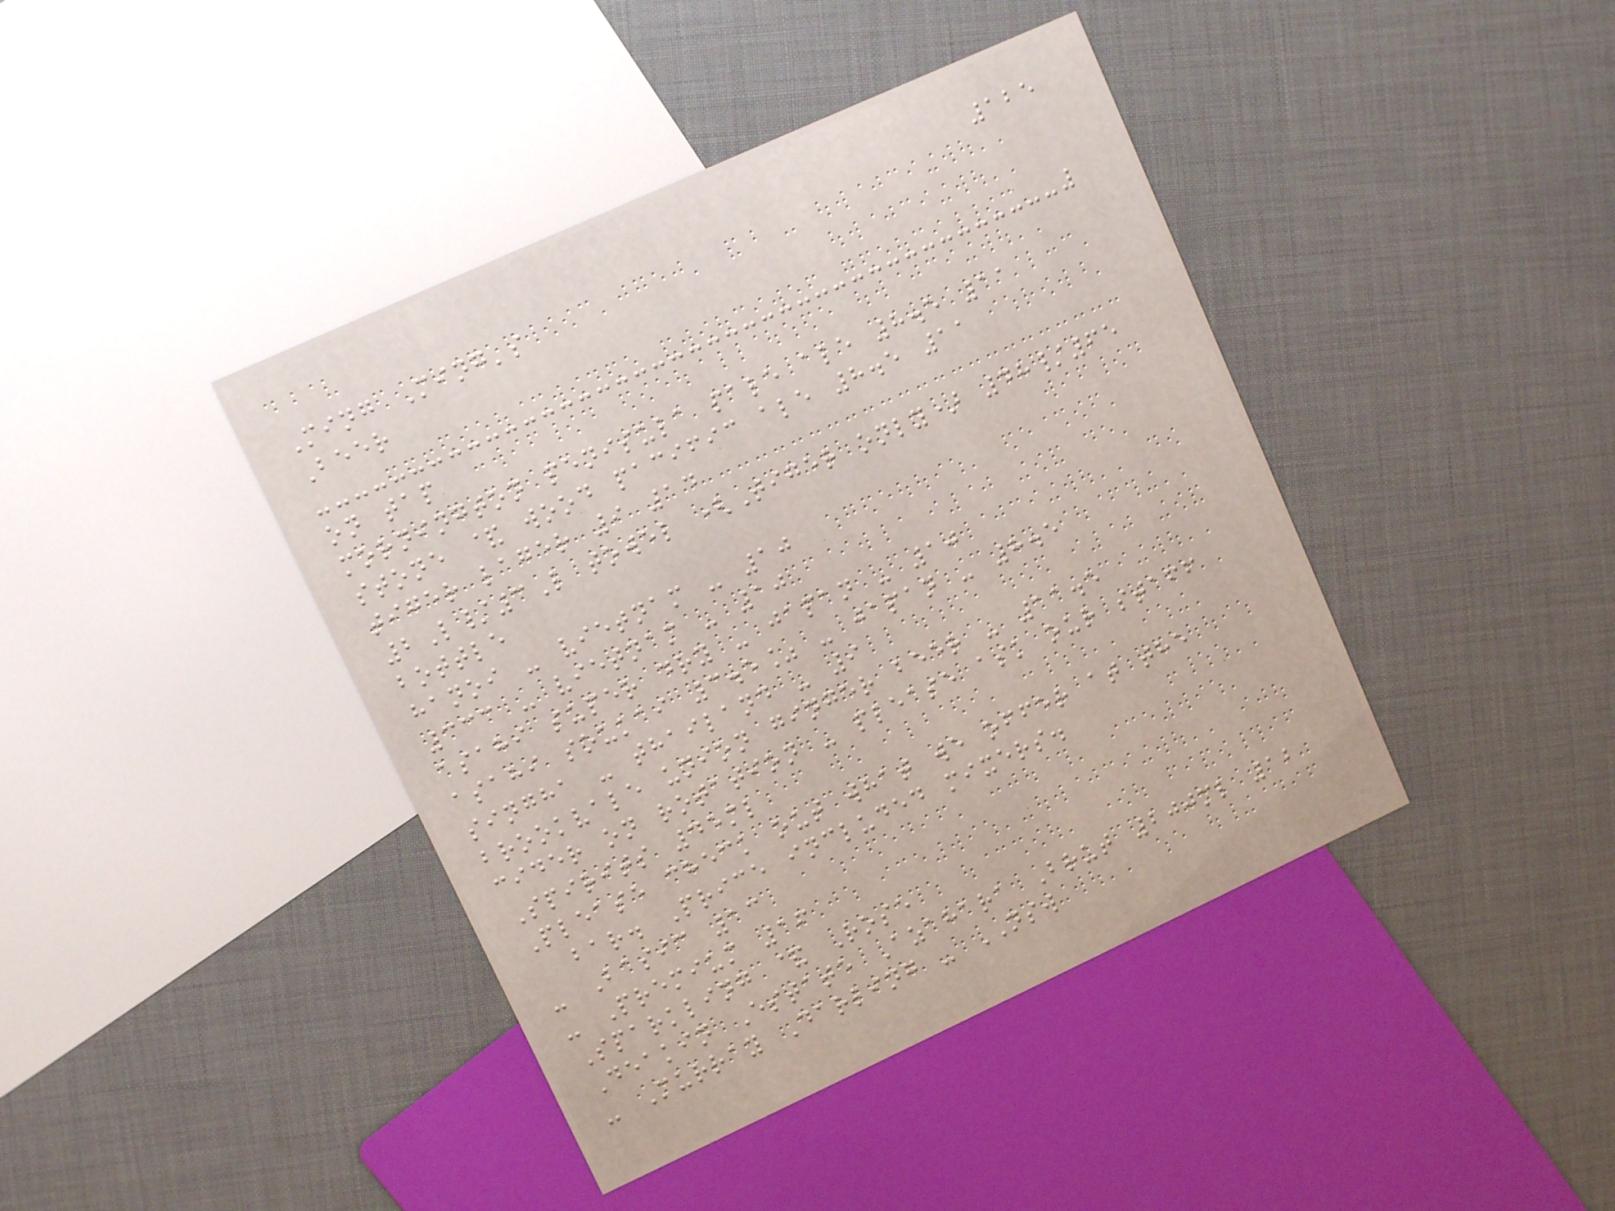125
Ming Ming's
Beer
on tap
mornington penisula pale ale 8.5 11
stone & wood pacific ale 8.5 11
tiger lager 9 14
2L/3L towel (Tiger only) 48/65
bottle
hanoi - vietnam - 10
333 - vietnam - 10
asahi super dry - japan - 10
asahi soukai 3.5% - japan - 8.5
singha - thailand - 9
brookvale union ginger beer - 11.5
cider on rotation - please ask our staff
Spirits 45ml
Please check out what we offer at the
bar. Price included mixers.
- Basic 13
- Premium 16
Sparkling & Rose
Deakin Estate Azahara Brut 200ml 12
- Murray Darling - NSW
